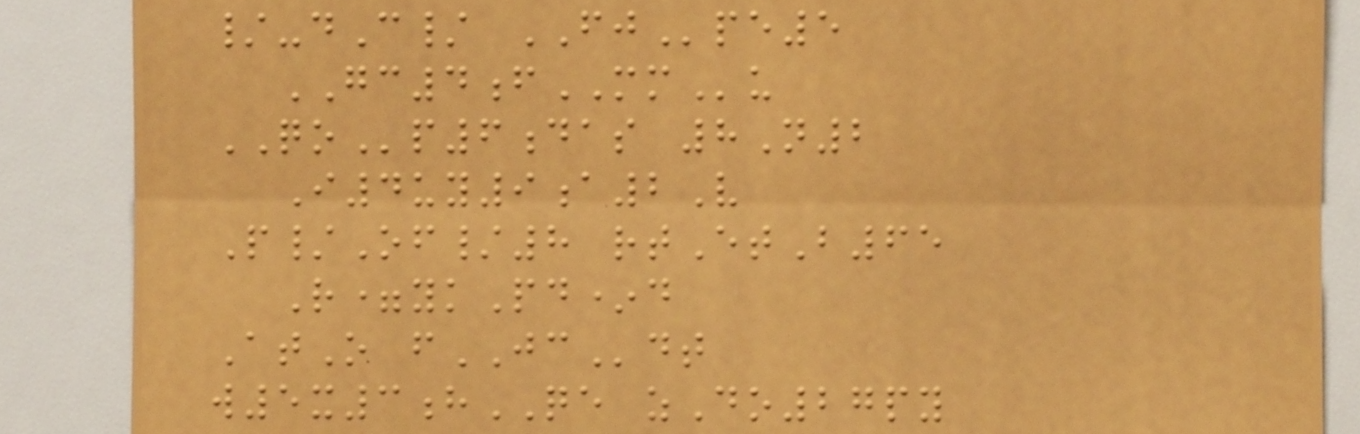/-dC/ FJpe5
GC4fMMu
QOp6das 8N2
I4uy9a2V
P/Of/8 rtEtB65
R=ykPd*d
AtO fJCdt
w5x3hQE zDo27py
